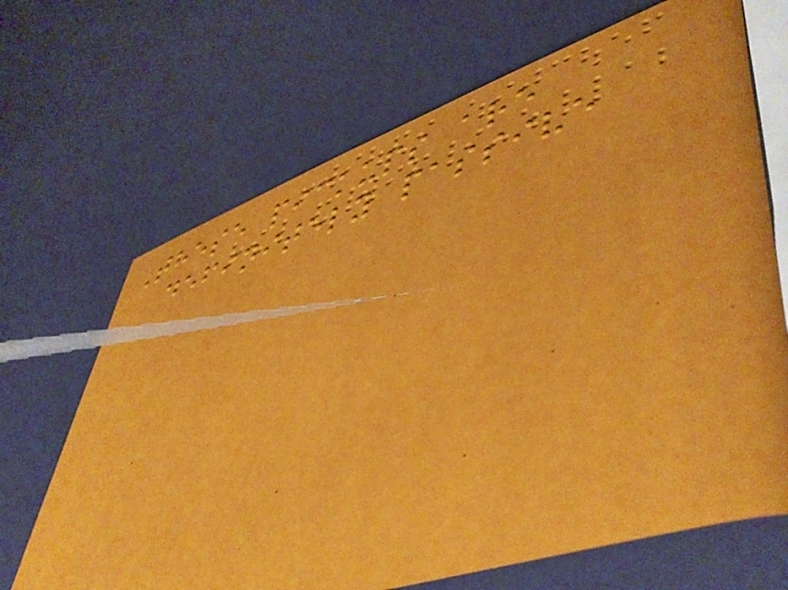These pickups are
definitely passive
